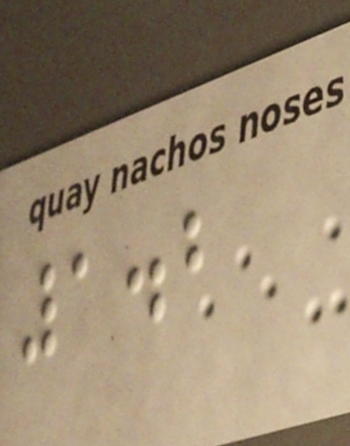1.2
